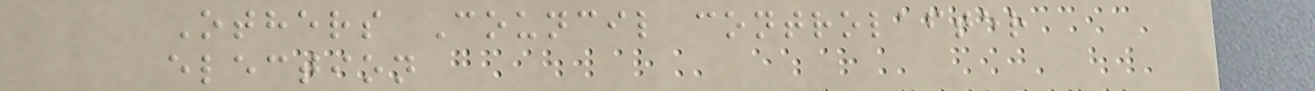Others Council controlafter
election
